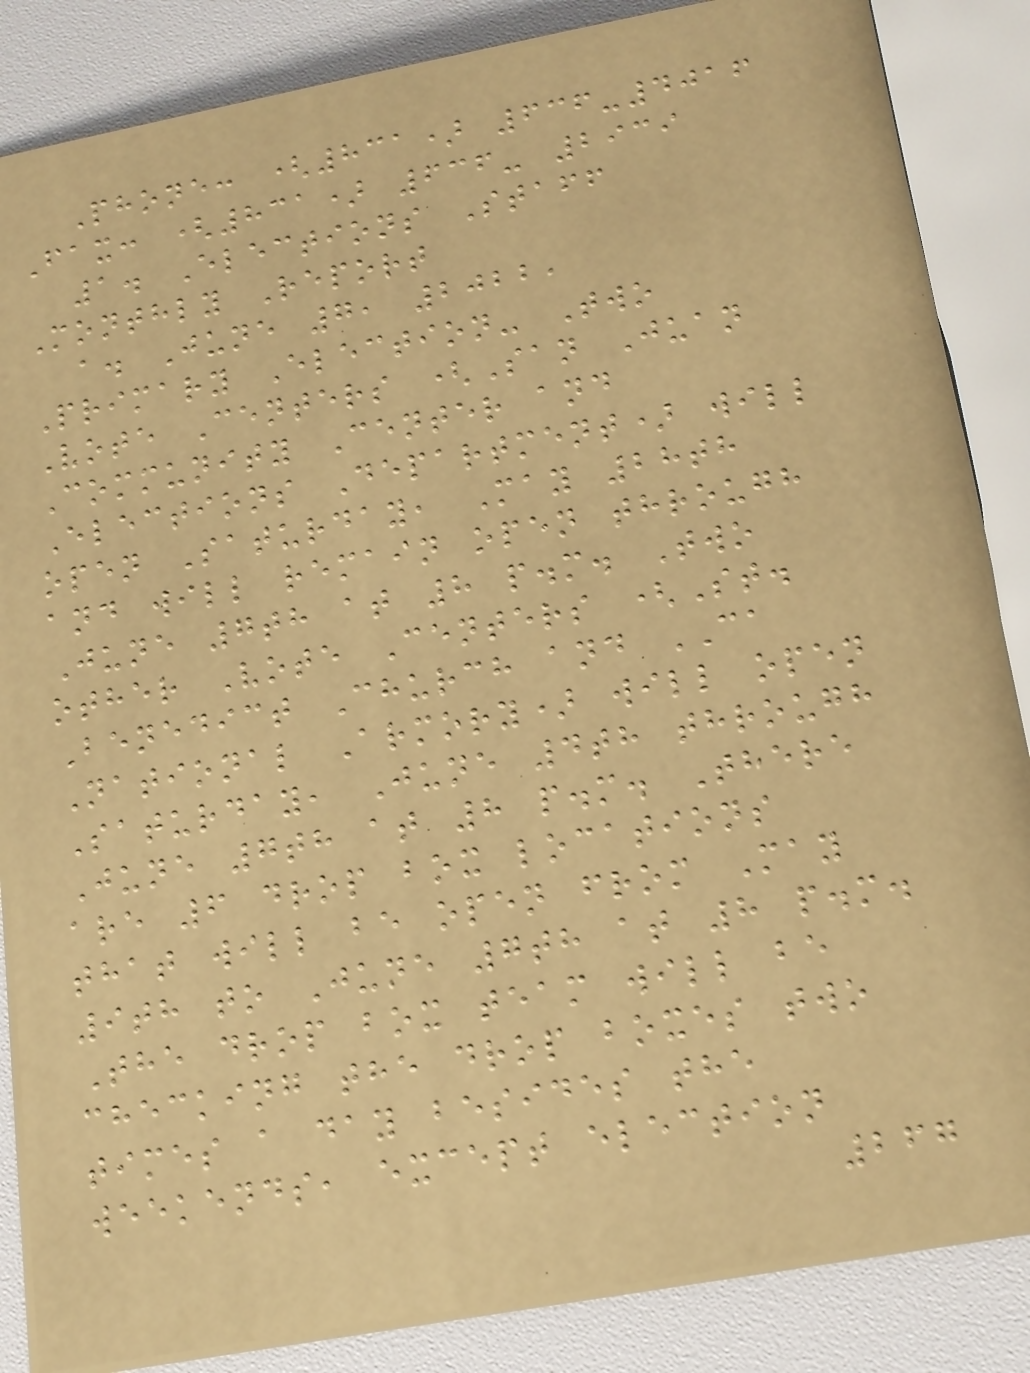Phone: (831) 636-4016
Fax: (831) 636- 2939
1. Elections Staff
Monthly Report
a. June 7, 2022,
Primary Election- Two
Vote Centers (San Juan
Community Center and
Elections Department) will
open Saturday, May 28th
and will remain open through
June 7th at 8 p.m. Two
other Vote Centers (St.
Benedict Church and CA
National Armory) will open
Saturday, June 4th through
June 7th at 8 p.m. There
are 6 drop box locations
that will be open from May
9th to June 7th at 8 p.m.
The drop box team will be
checking the drop boxes two
times a day besides the
weekends, except election
267
